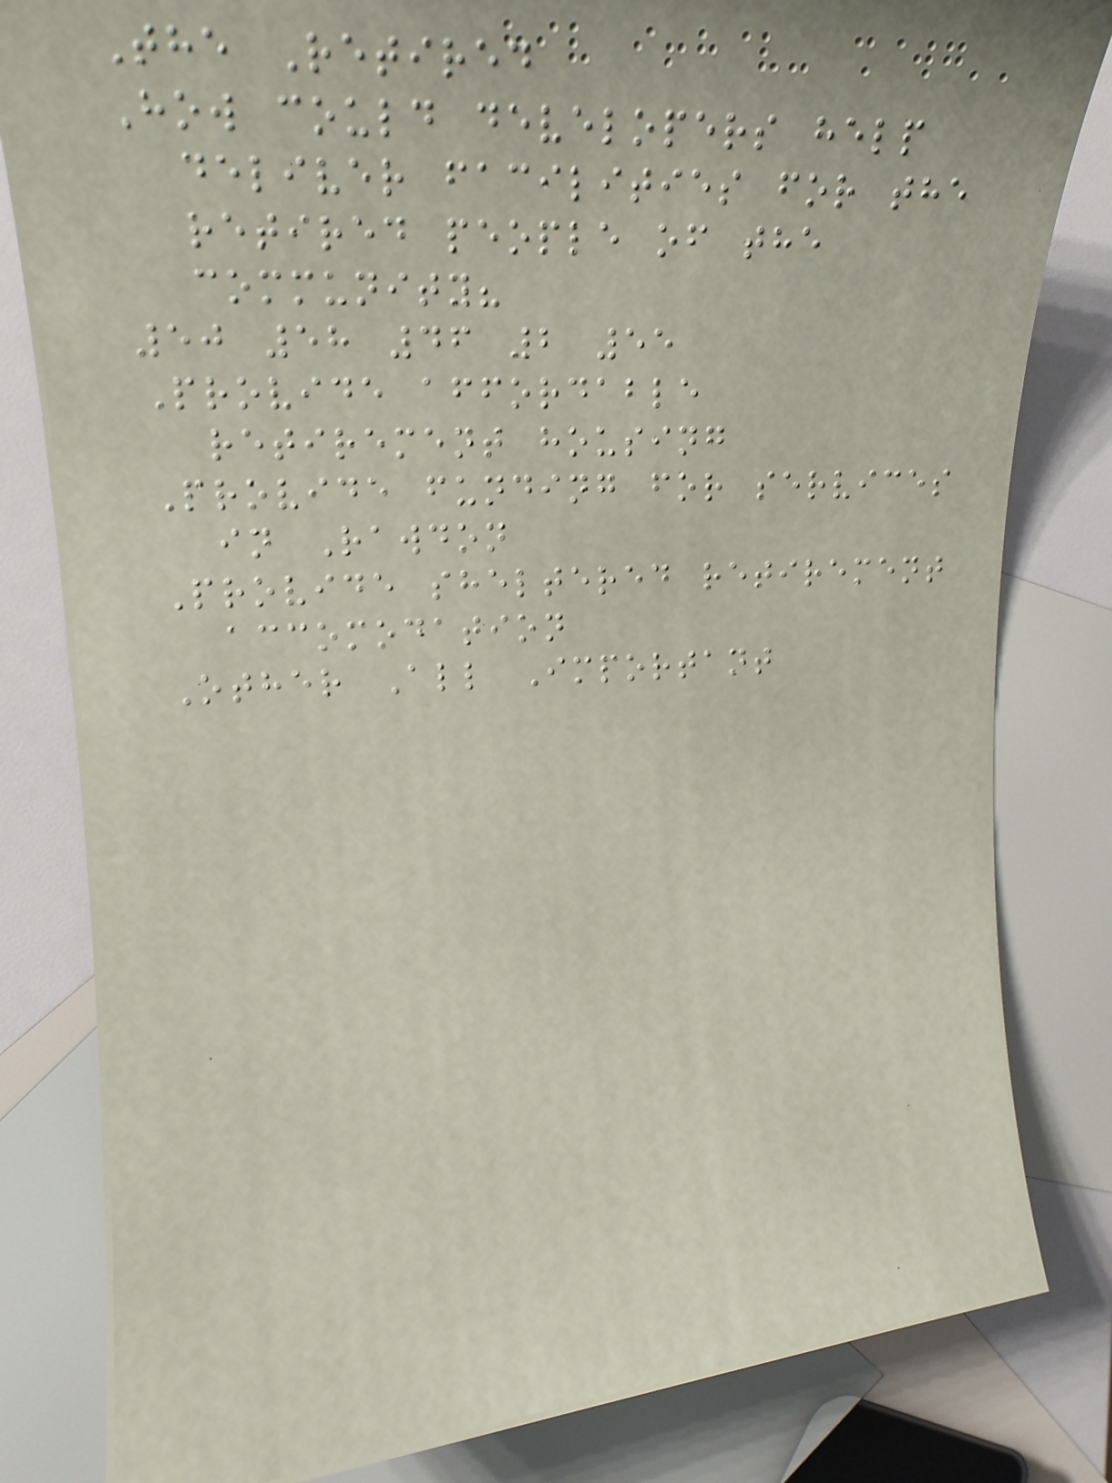The Retired
How could developers help
deliver facilities for the
retired people of the
community?
50 58 46 2 55
Provide affordable
retirement housing
Provide funding for services
in Rawdon
Provide sheltered retirement
accomodation
Other All Important
